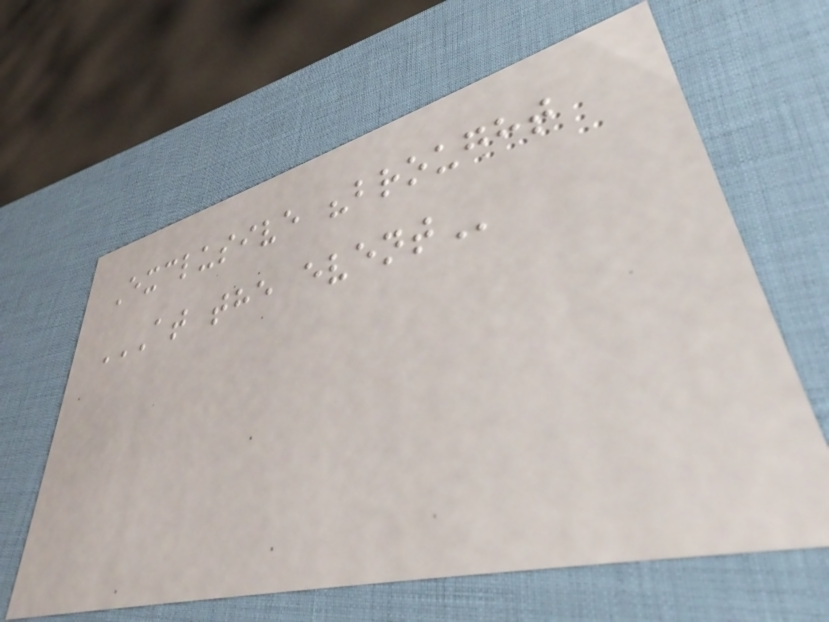Exclusive "brought
AT THE EVENT
